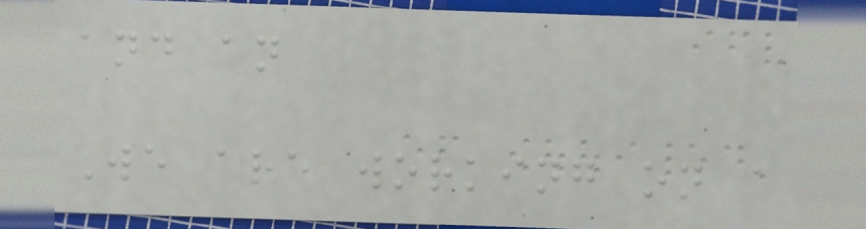and an
We are working on a
